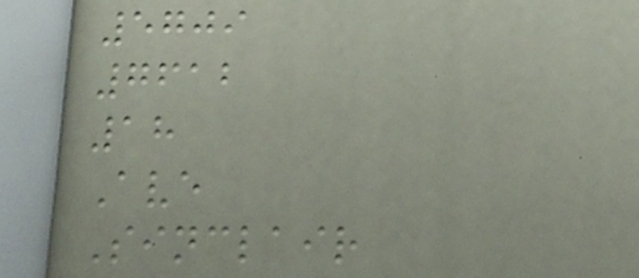5709
7612
18
Ave
Sinclair
